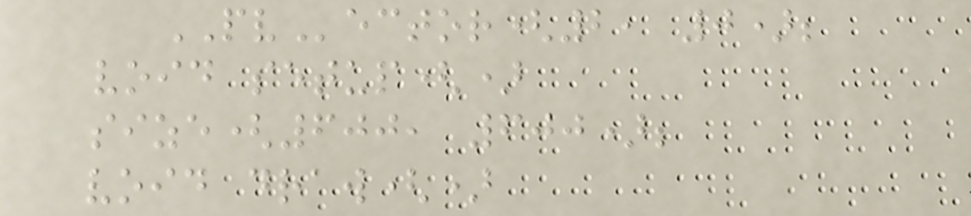PVector(2, 0);
void setup()
size(600, 600);
void draw()
